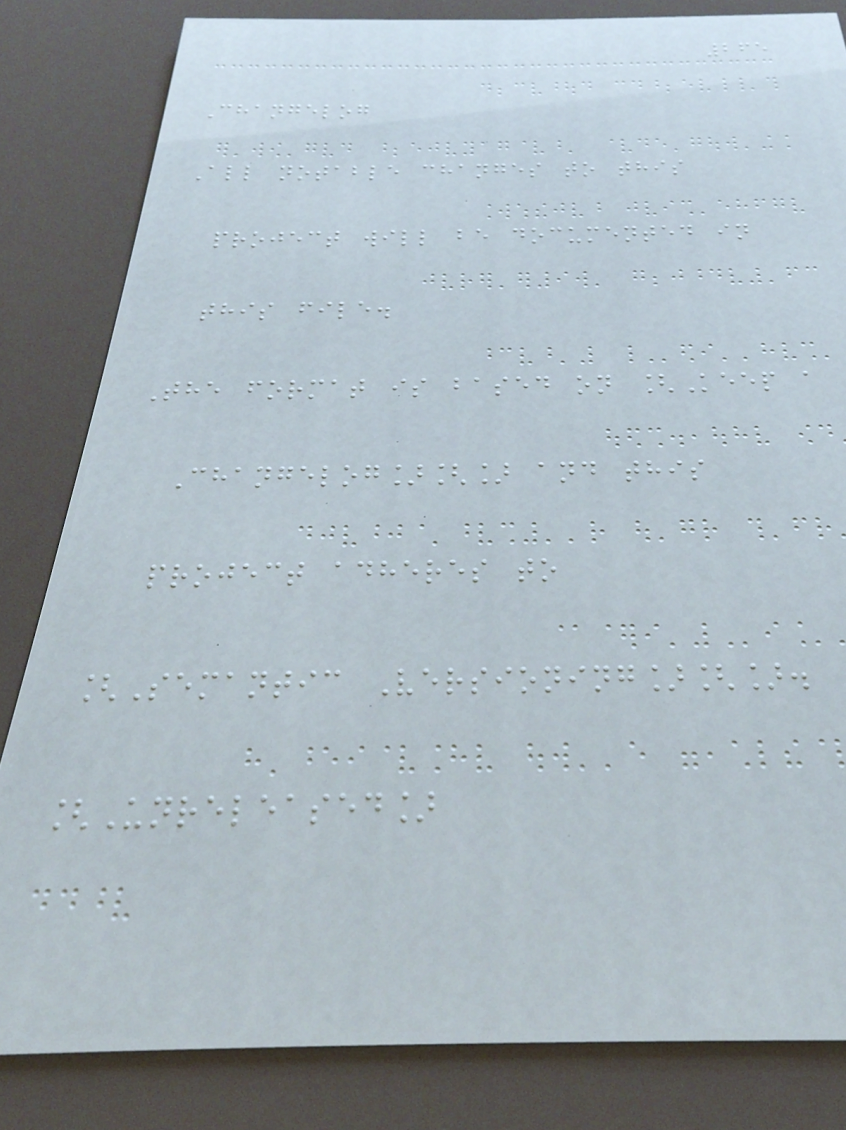265
Changelog
All notable changes to this
project will be documented in
this file.
The format is based on [Keep a
Changelog][] and this
project adheres to
[Semantic Versioning][].
[Unreleased]
